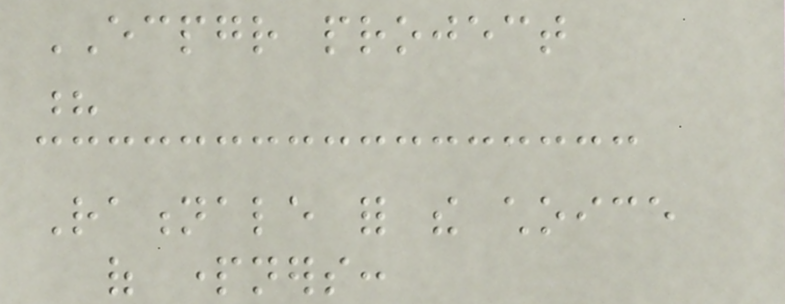ECPGR project
?
Rationale for the choice
of partners:
